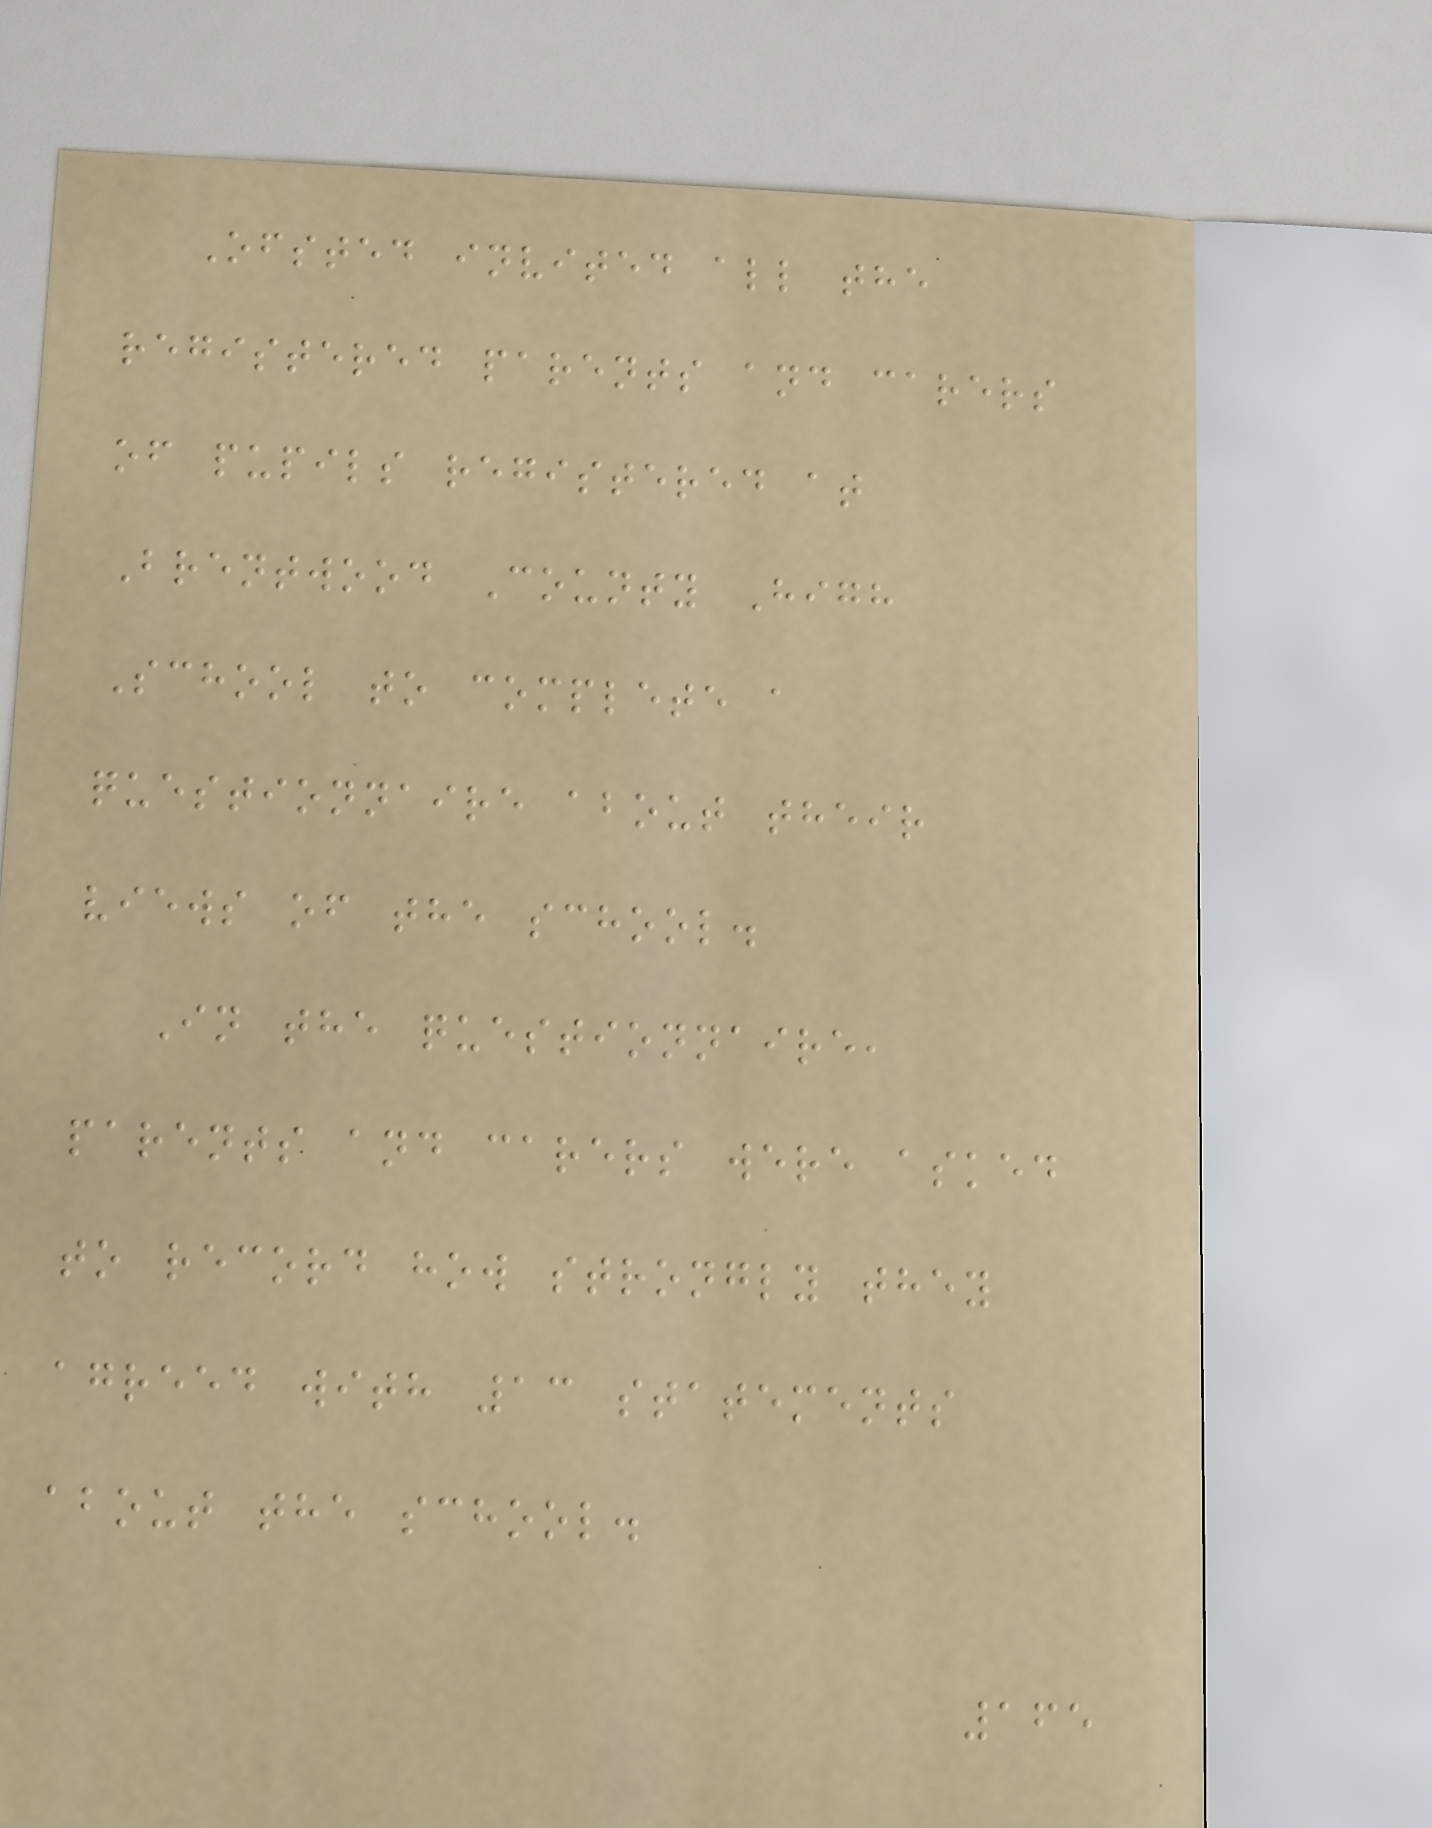Ofsted invited all the
registered parents and carers
of pupils registered at
Brentwood County High
School to complete a
questionnaire about their
views of the school.
In the questionnaire,
parents and carers were asked
to record how strongly they
agreed with 13 statements
about the school.
165
